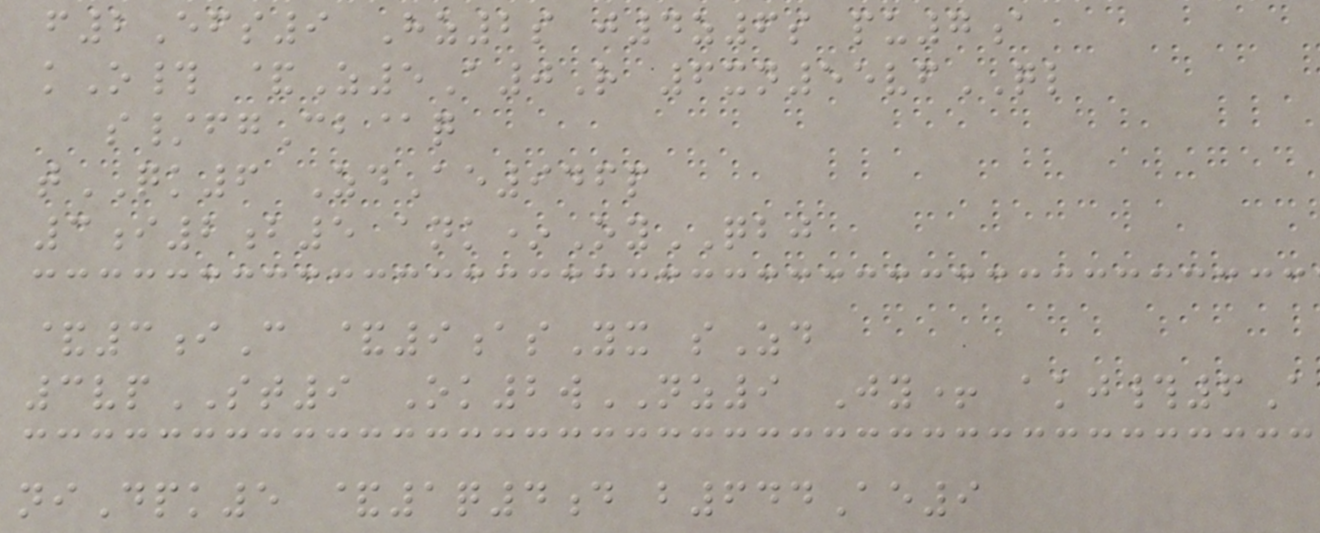f2Efs9 Hz2s j4z6s pu7a
kO# &Z5A0R 6xn55vfQL
s/fgCb@q
tQK6 ZdAe946p
3i2b5 ank*OyQBJ
&3iC &9asYx sZd
3vpST9 Ok2wNZ9 Jy+ akj#6A
niDpk5 &1q4d b644Ae9
